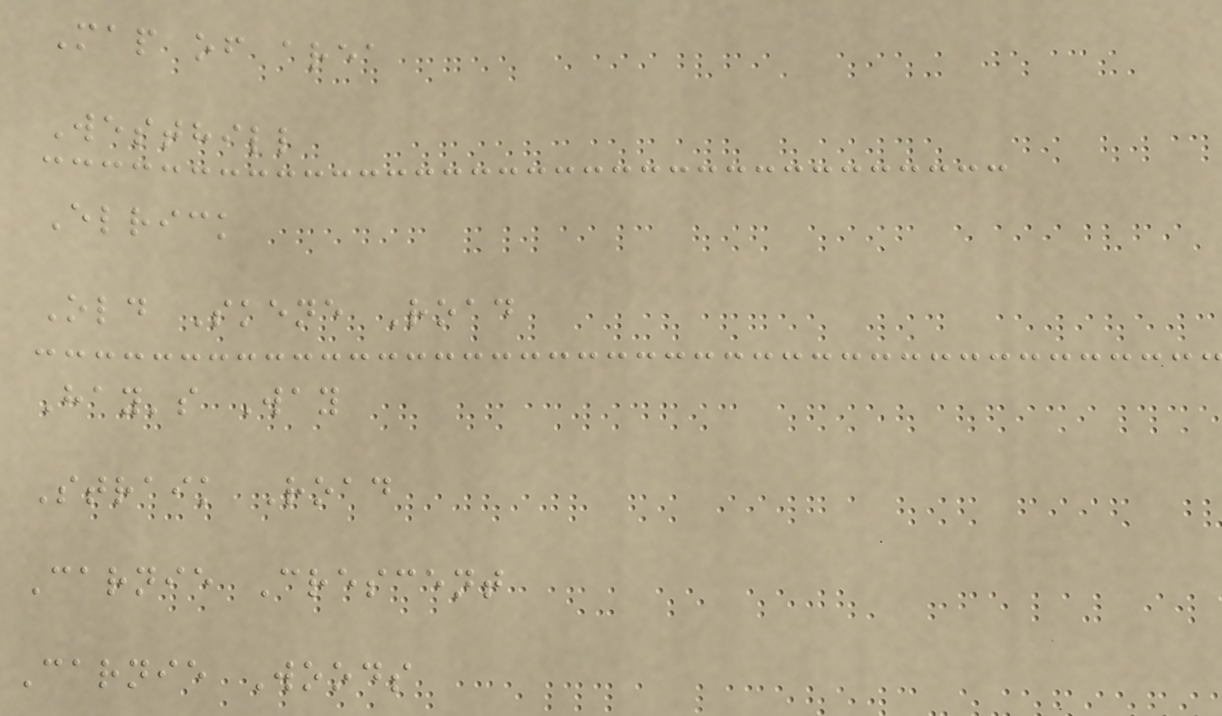Map of area
Westhill
Elrick
Old Skene Road
Hay's Way
Straik Road
Carnie Crescent
Carnie Woods
